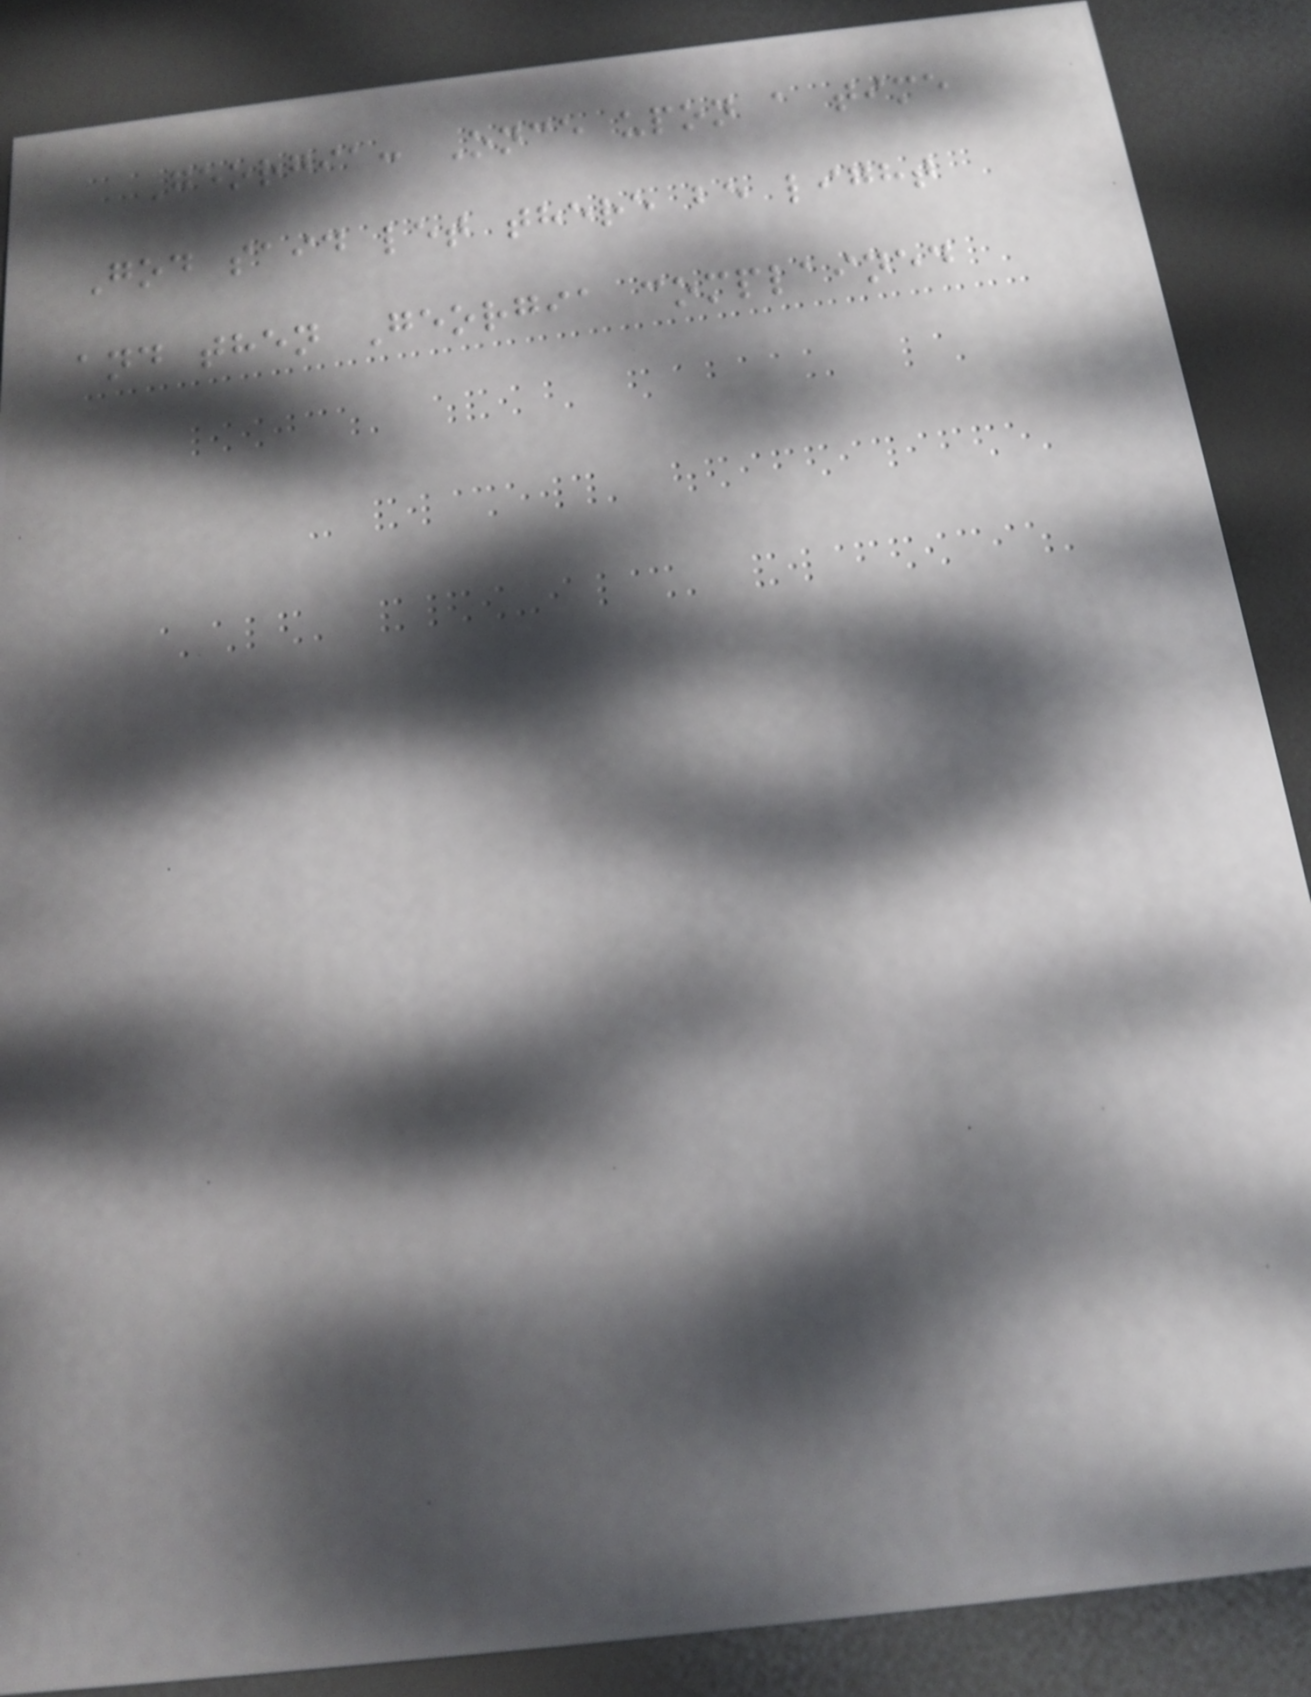Georgia: Once upon a time
God said let there be light
and then Georgia complained
